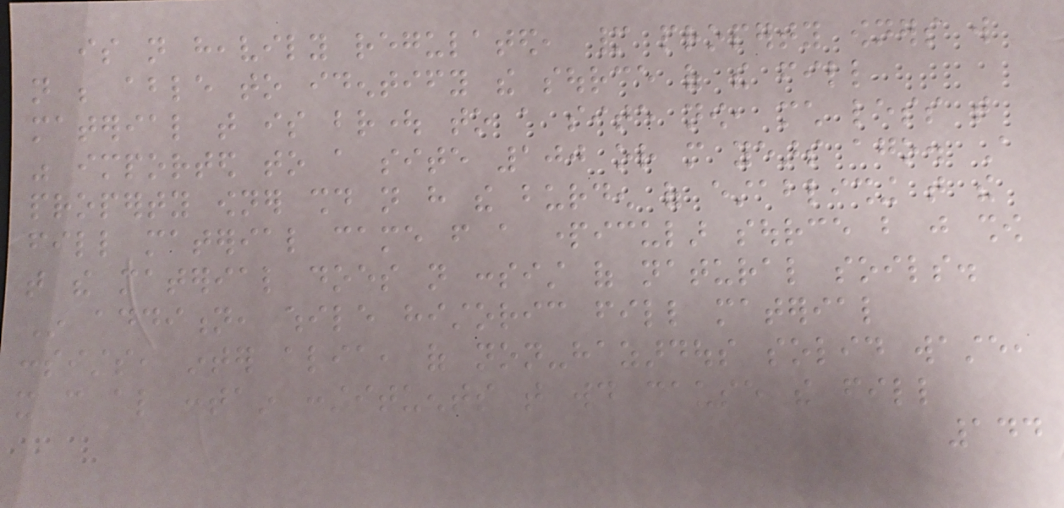is not heavily regulated, many property owners will
not be able to identify the source of the fill
material that is brought to a site now, much less that
was imported to a site 100 or more years ago. A
property owner should not have the burden of establishing that the
fill material came from a particular source but just show
that the material does not consist of natural soils.
In addition, while historic fill material
consists, inter alia, of non-hazardous solid waste,
it can also contain constituents that would cause the fill
144
